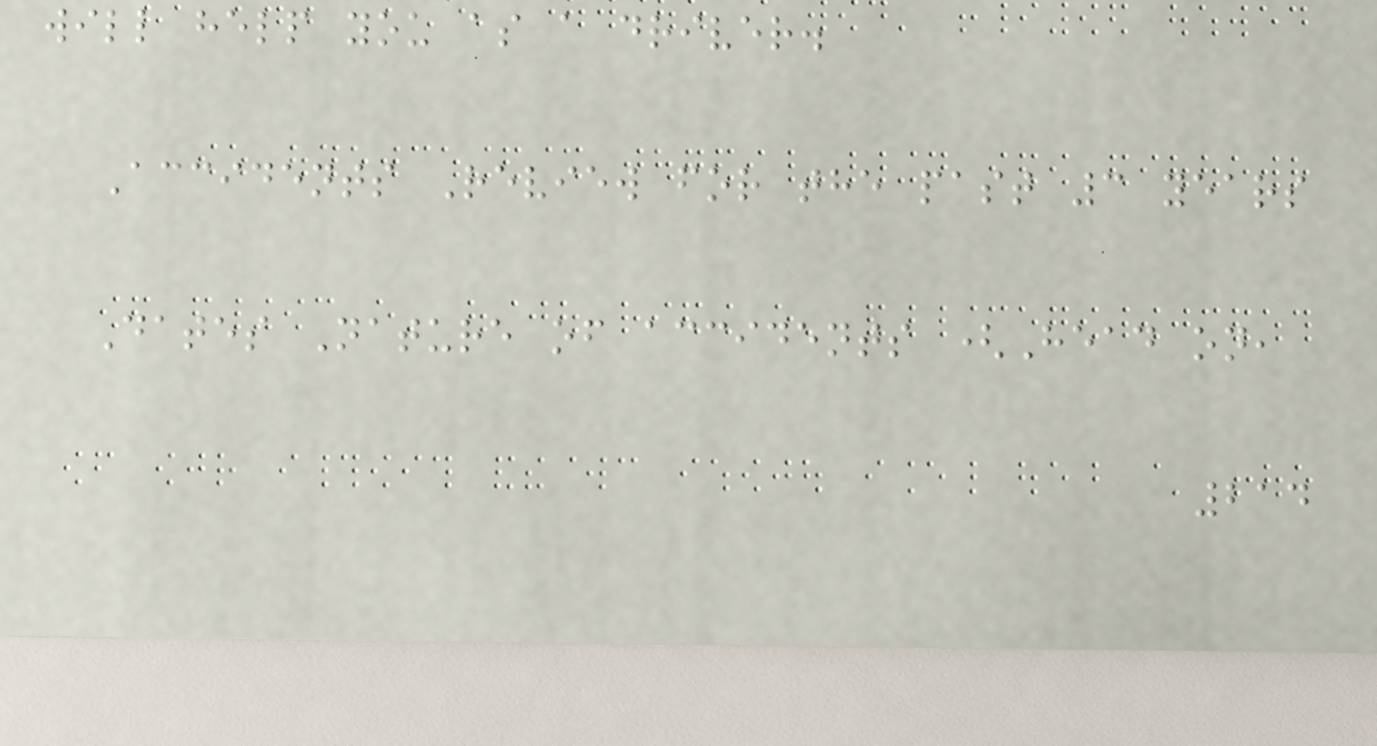will help you as a driver.
Accidents Review for the past 3 years
Dates Nature of accidents (Head on,
214
